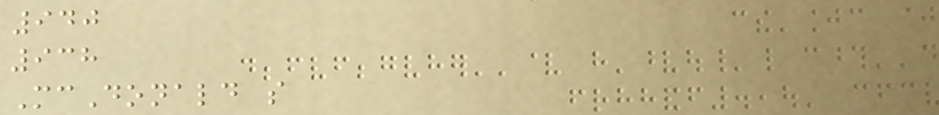940
938
McDonald s
